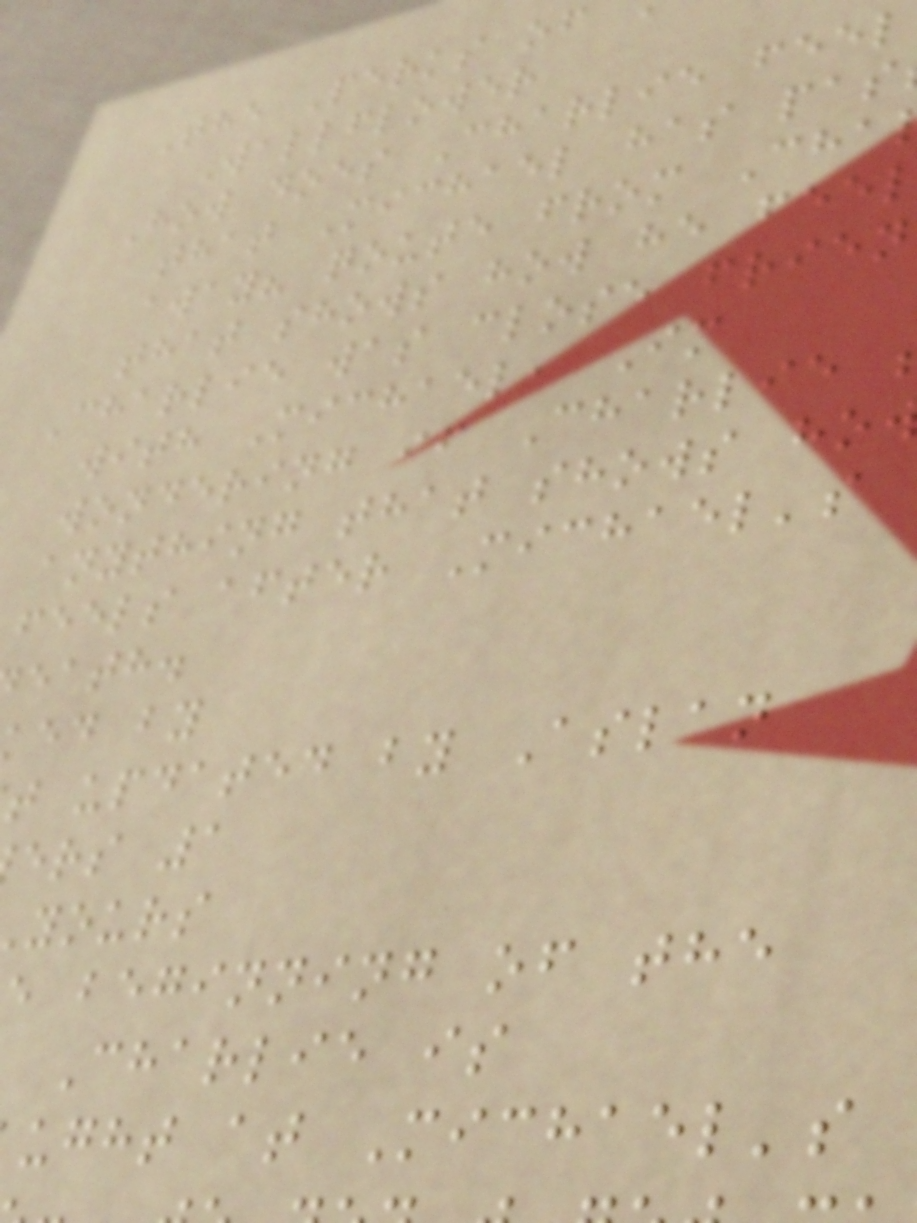The Perks of
Wallflower
How does Charlie feel
that Michael has pas
away? qoute from Cha
that shows how he fee
Charlie was close frien
with Michael, Im
wondering if Charlie
anything that shows ho
feels after Michael's
eath.
ed by
t updated by Aslan
ers 1
yours
beginning of the
Charlie is
ught at Michael's
